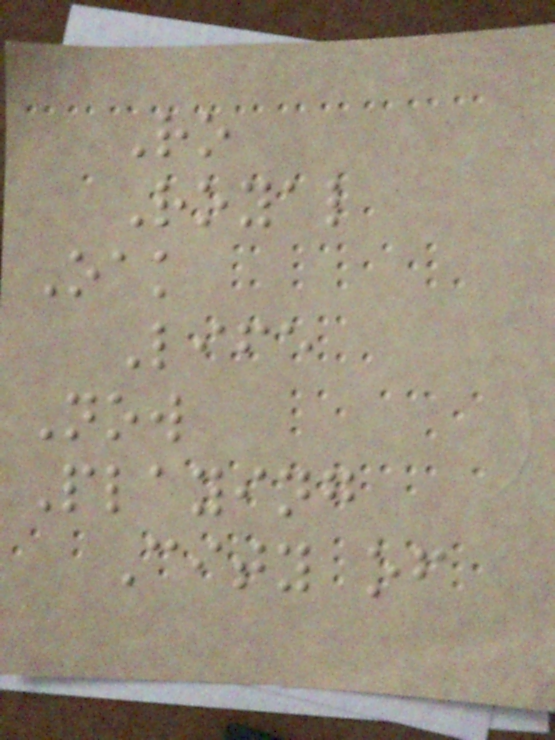Ro
Royal
Oak
Life
Now
Playing
City of
